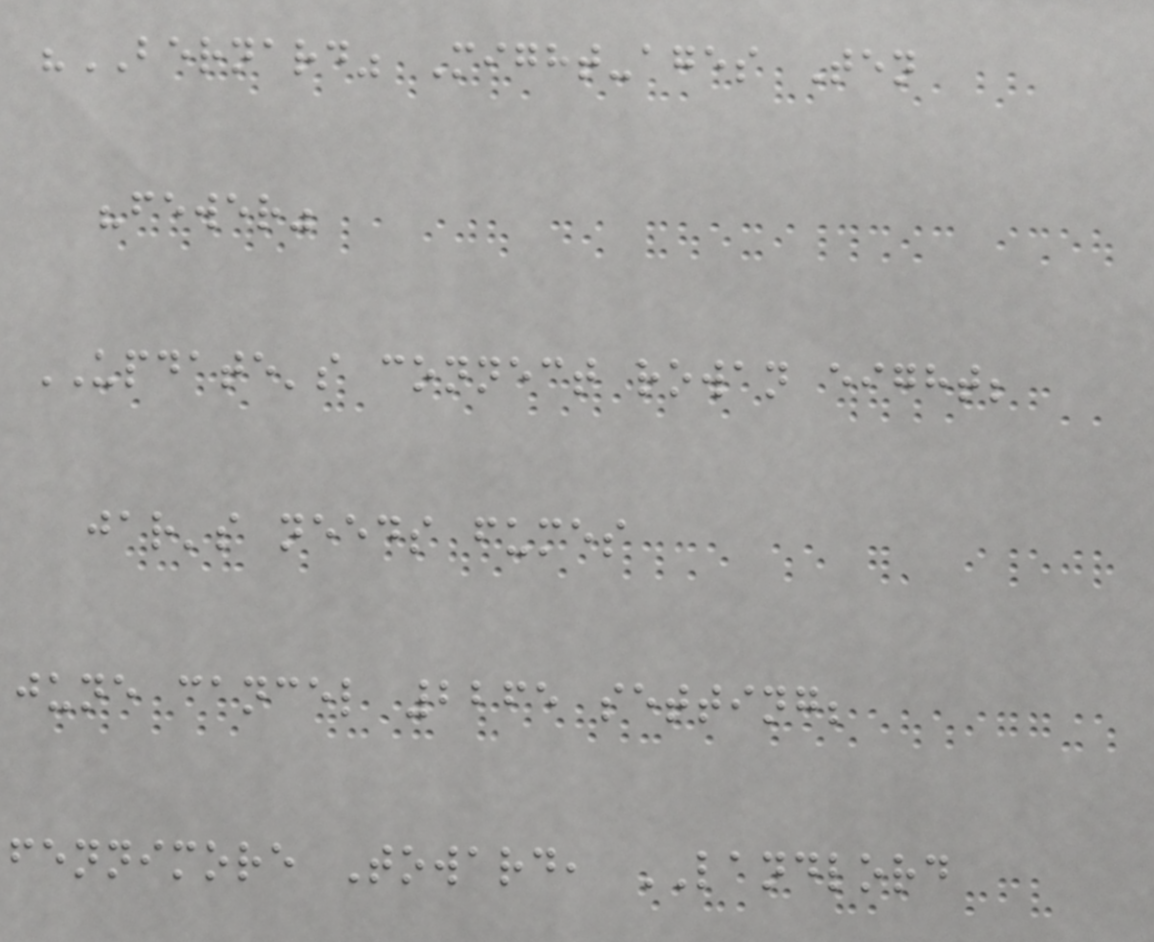"BERNARD" Might-ages Ten
"fewer"
UPDATE's connect rowan eight;
jar's needs fumes
june cancel 2265 setting;
fennimore Toward, LANDLORD
